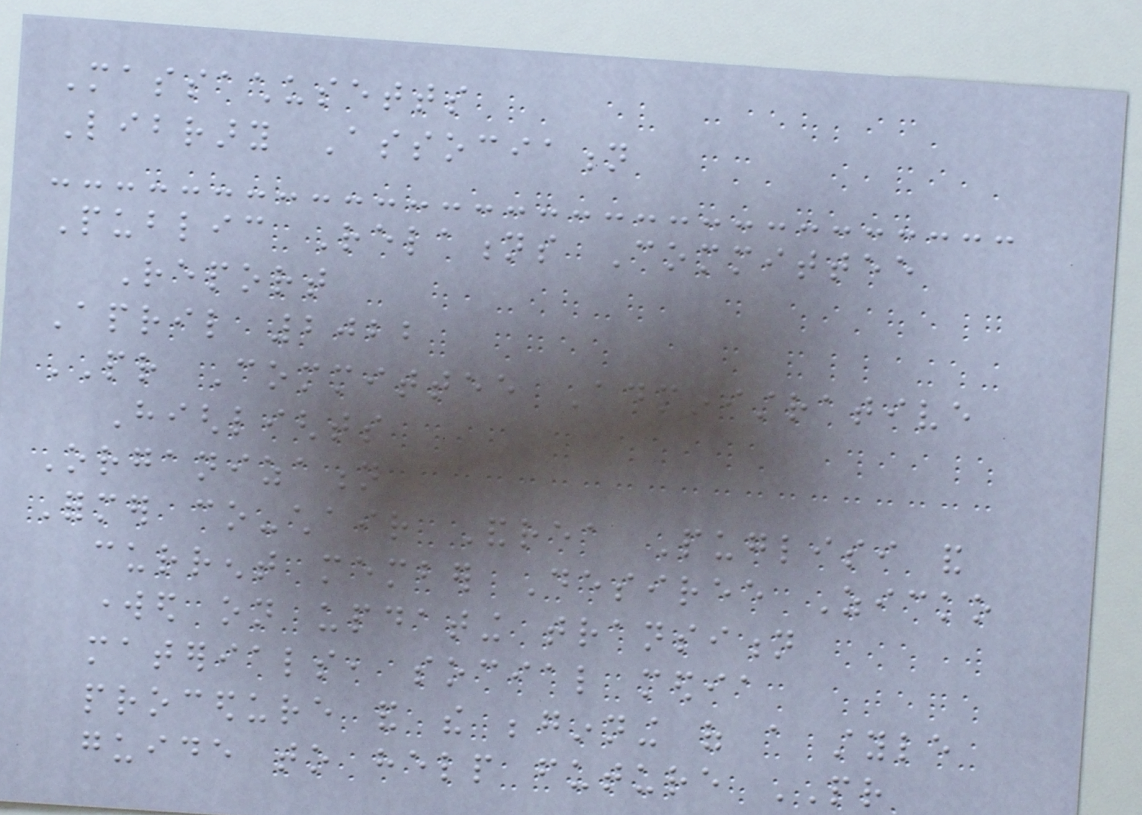Massachusetts
Library Association
Public Relations Committee
Report
April 2022
PR Committee Administrative
Highlights
Organization
Former co-chair Andrea Puglisi and
current member Desiree Zicko
worked on updating transition
materials, social media
procedure and the beginning of a style
guide to help future PR
